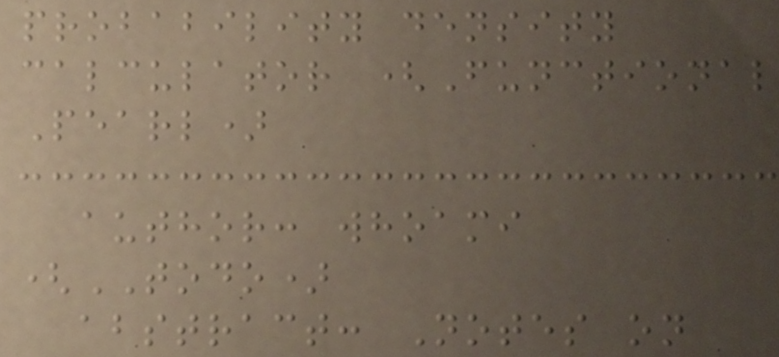probability density
calculator (Functional
Pearl)
author: whoami
(TODO)
abstract: Notes on
